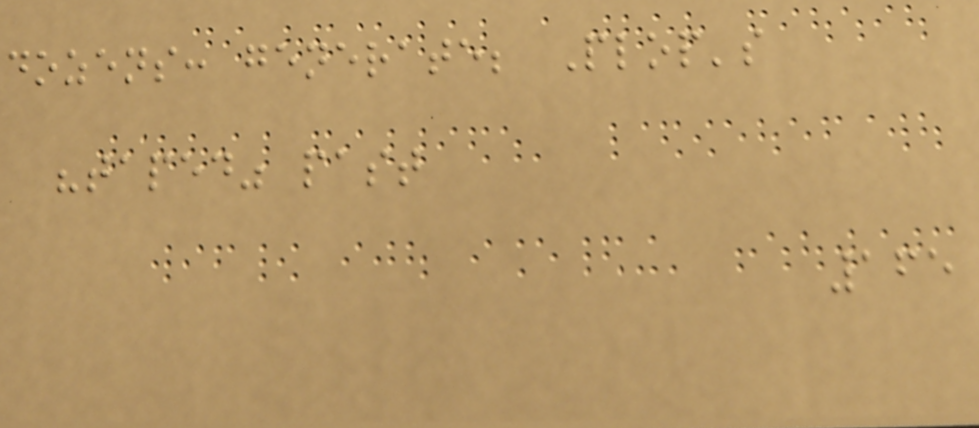dozens: generate; Plop's
"taped" past
165
